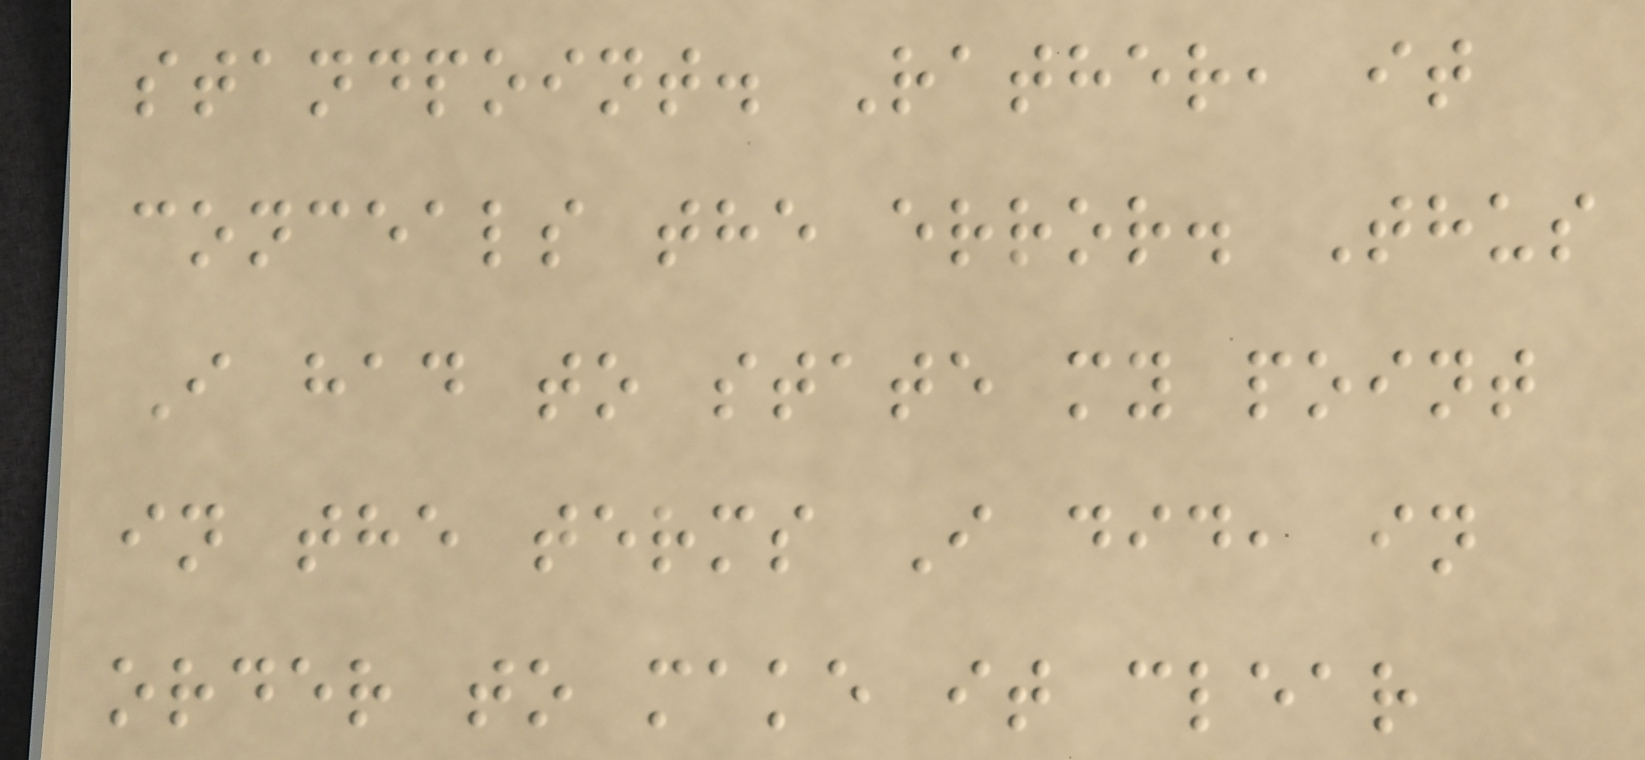standpoint. Rather, it
conceals the error. Thus
I had to state my point
in the terms I did, in
order to make it clear
